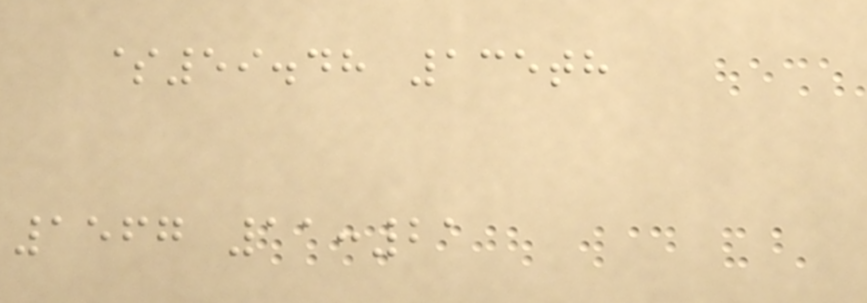$59.48 135th
1567 11:21
